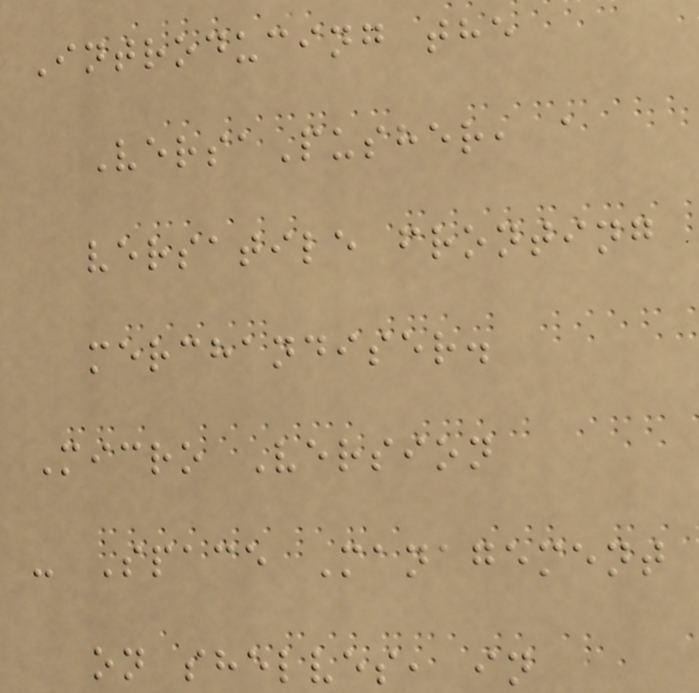Introducing the
VersaPusher, a
versatile fronting
merchandiser.
Micro Version
- Space Management
on shelves, in
